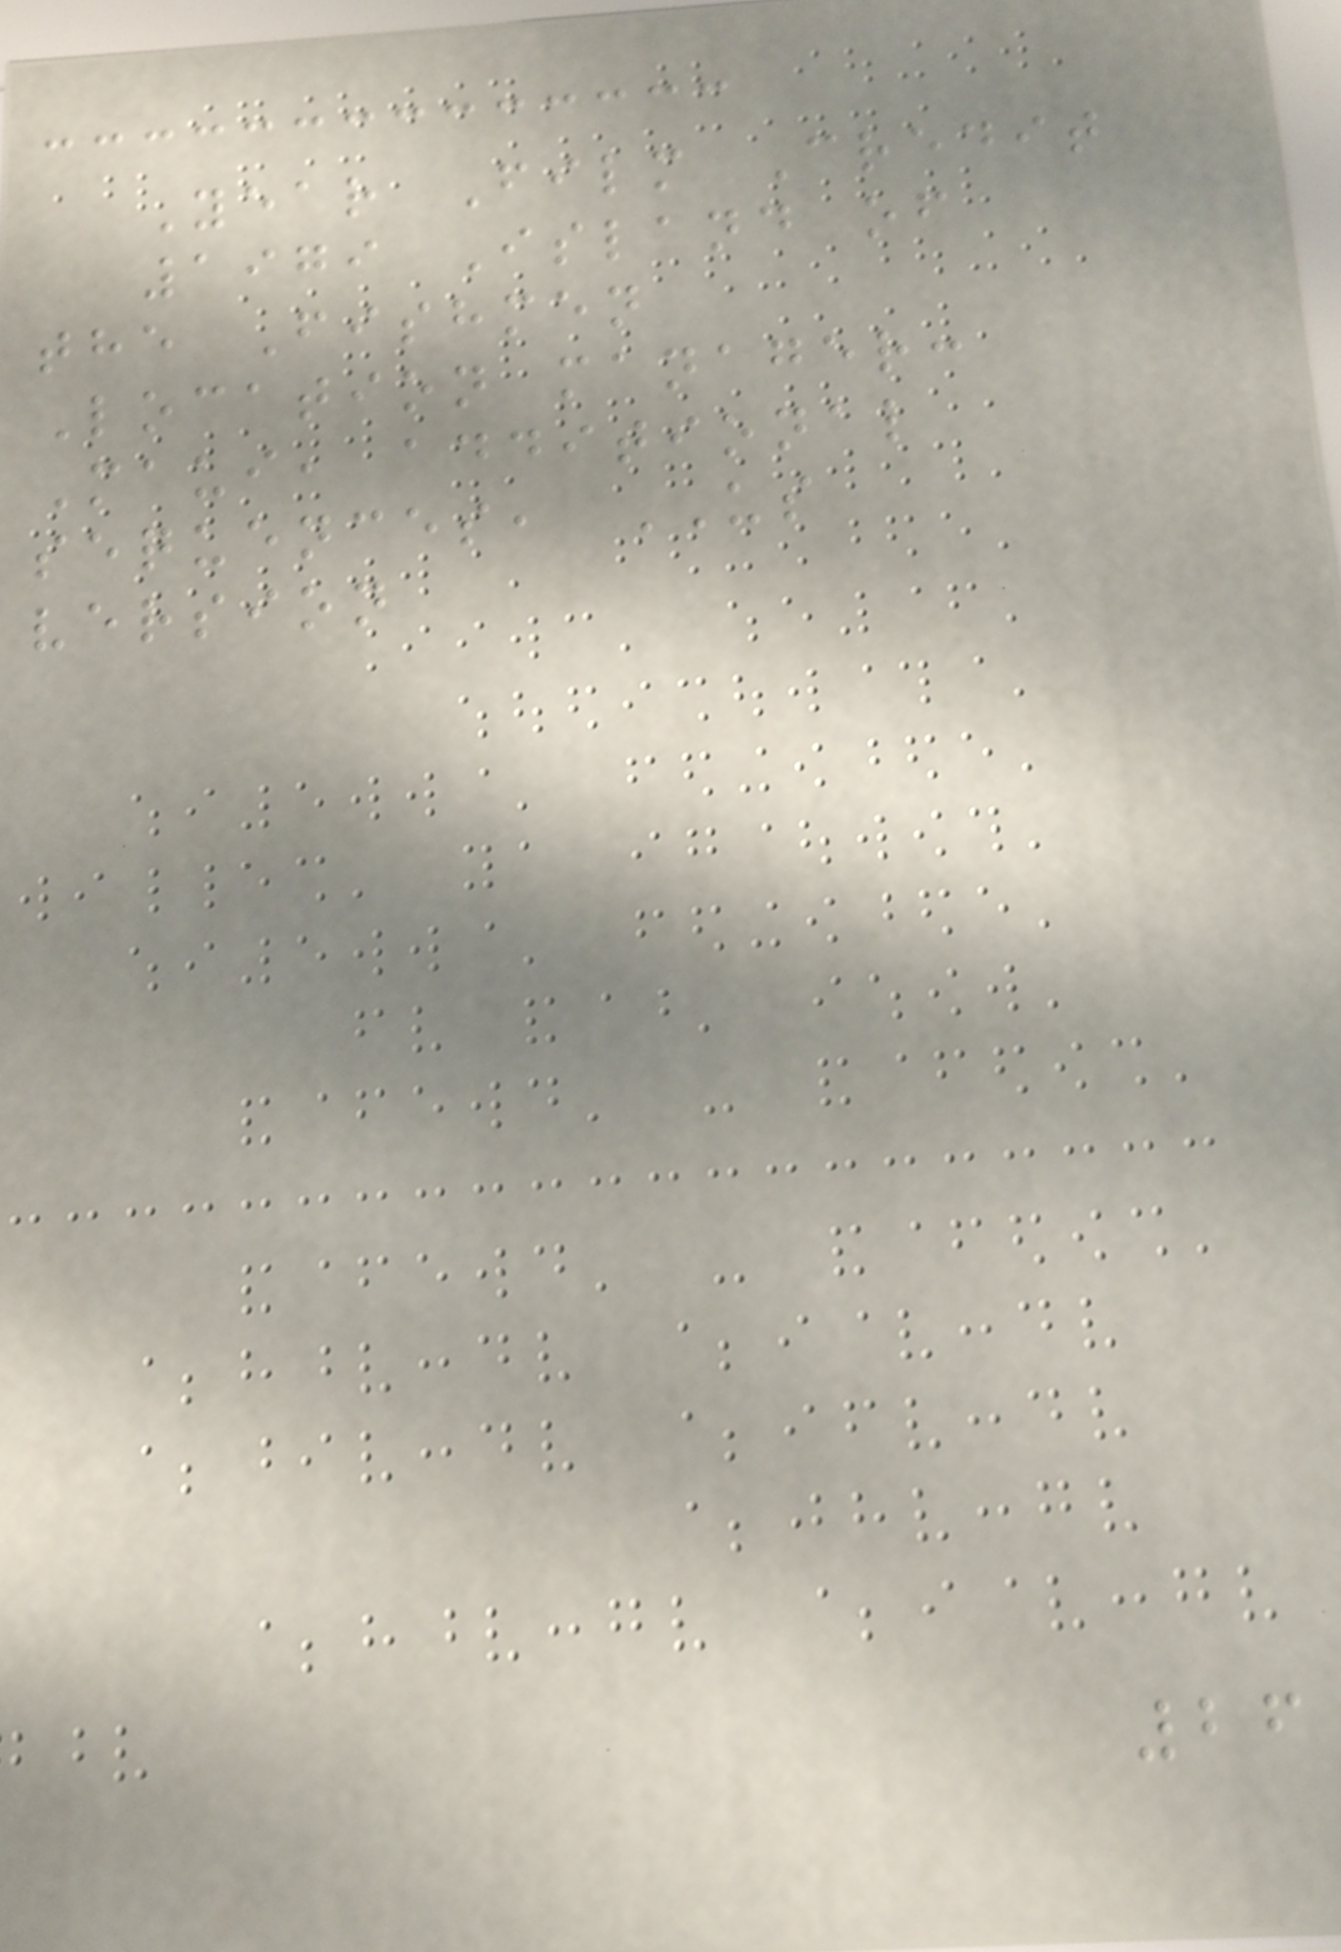Year Film Credit
1979 Island of
the Fishmen
Location manager:
Maui, additional
sequences, US
version
26
